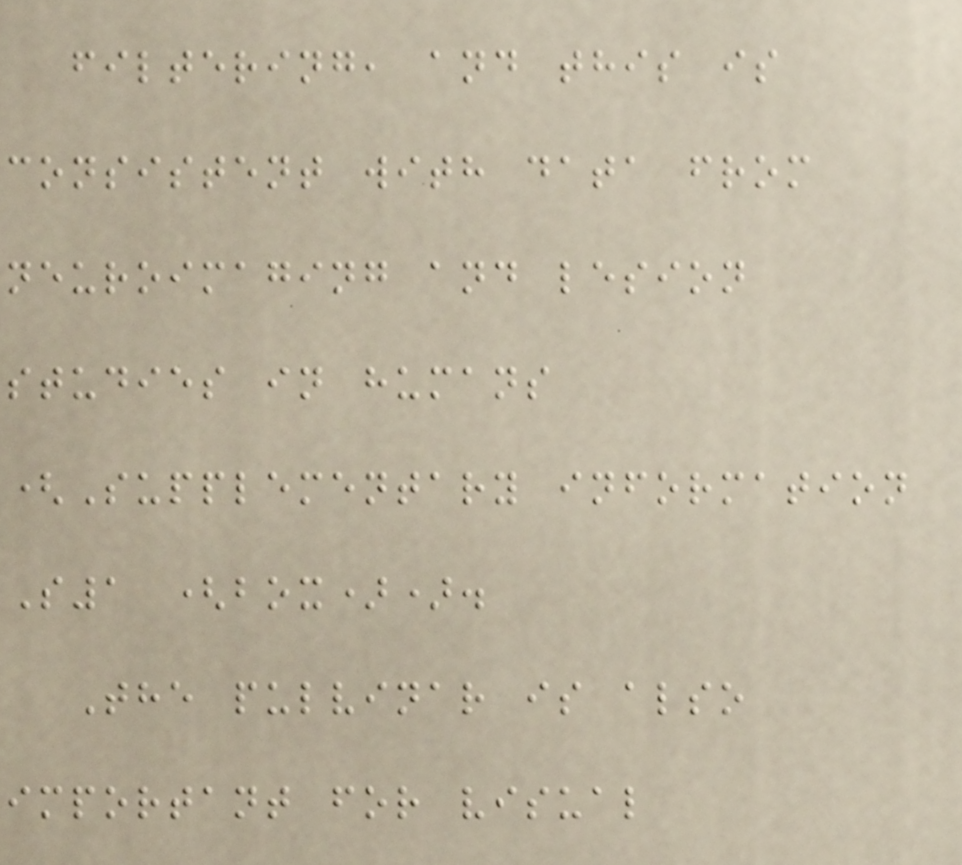filtering, and this is
consistent with data from
neuroimaging and lesion
studies in humans
(Supplementary information
S1 (box)).
The pulvinar is also
important for visual
